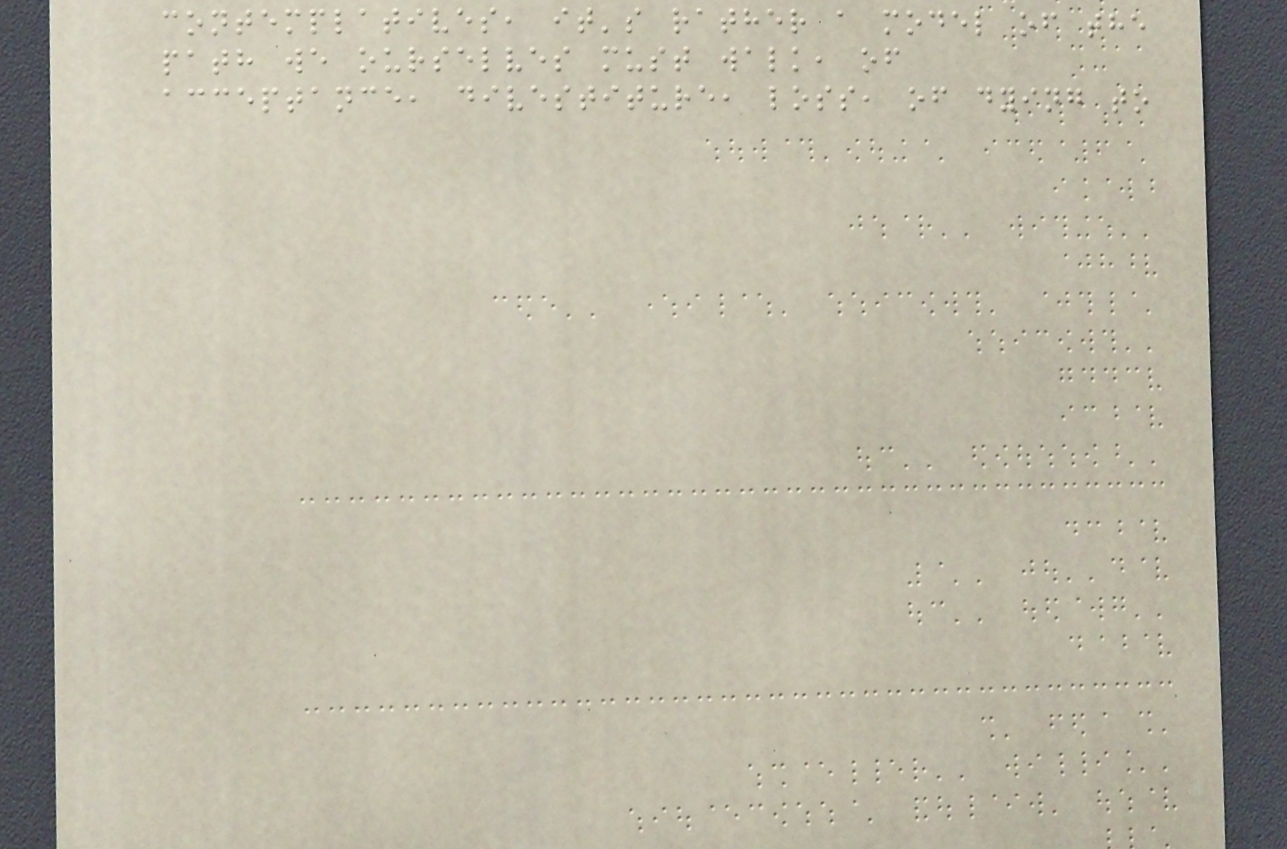contemplatives, it's rather a model of the
path we ourselves must walk, of
acceptance, divestiture, loss, of dying to
